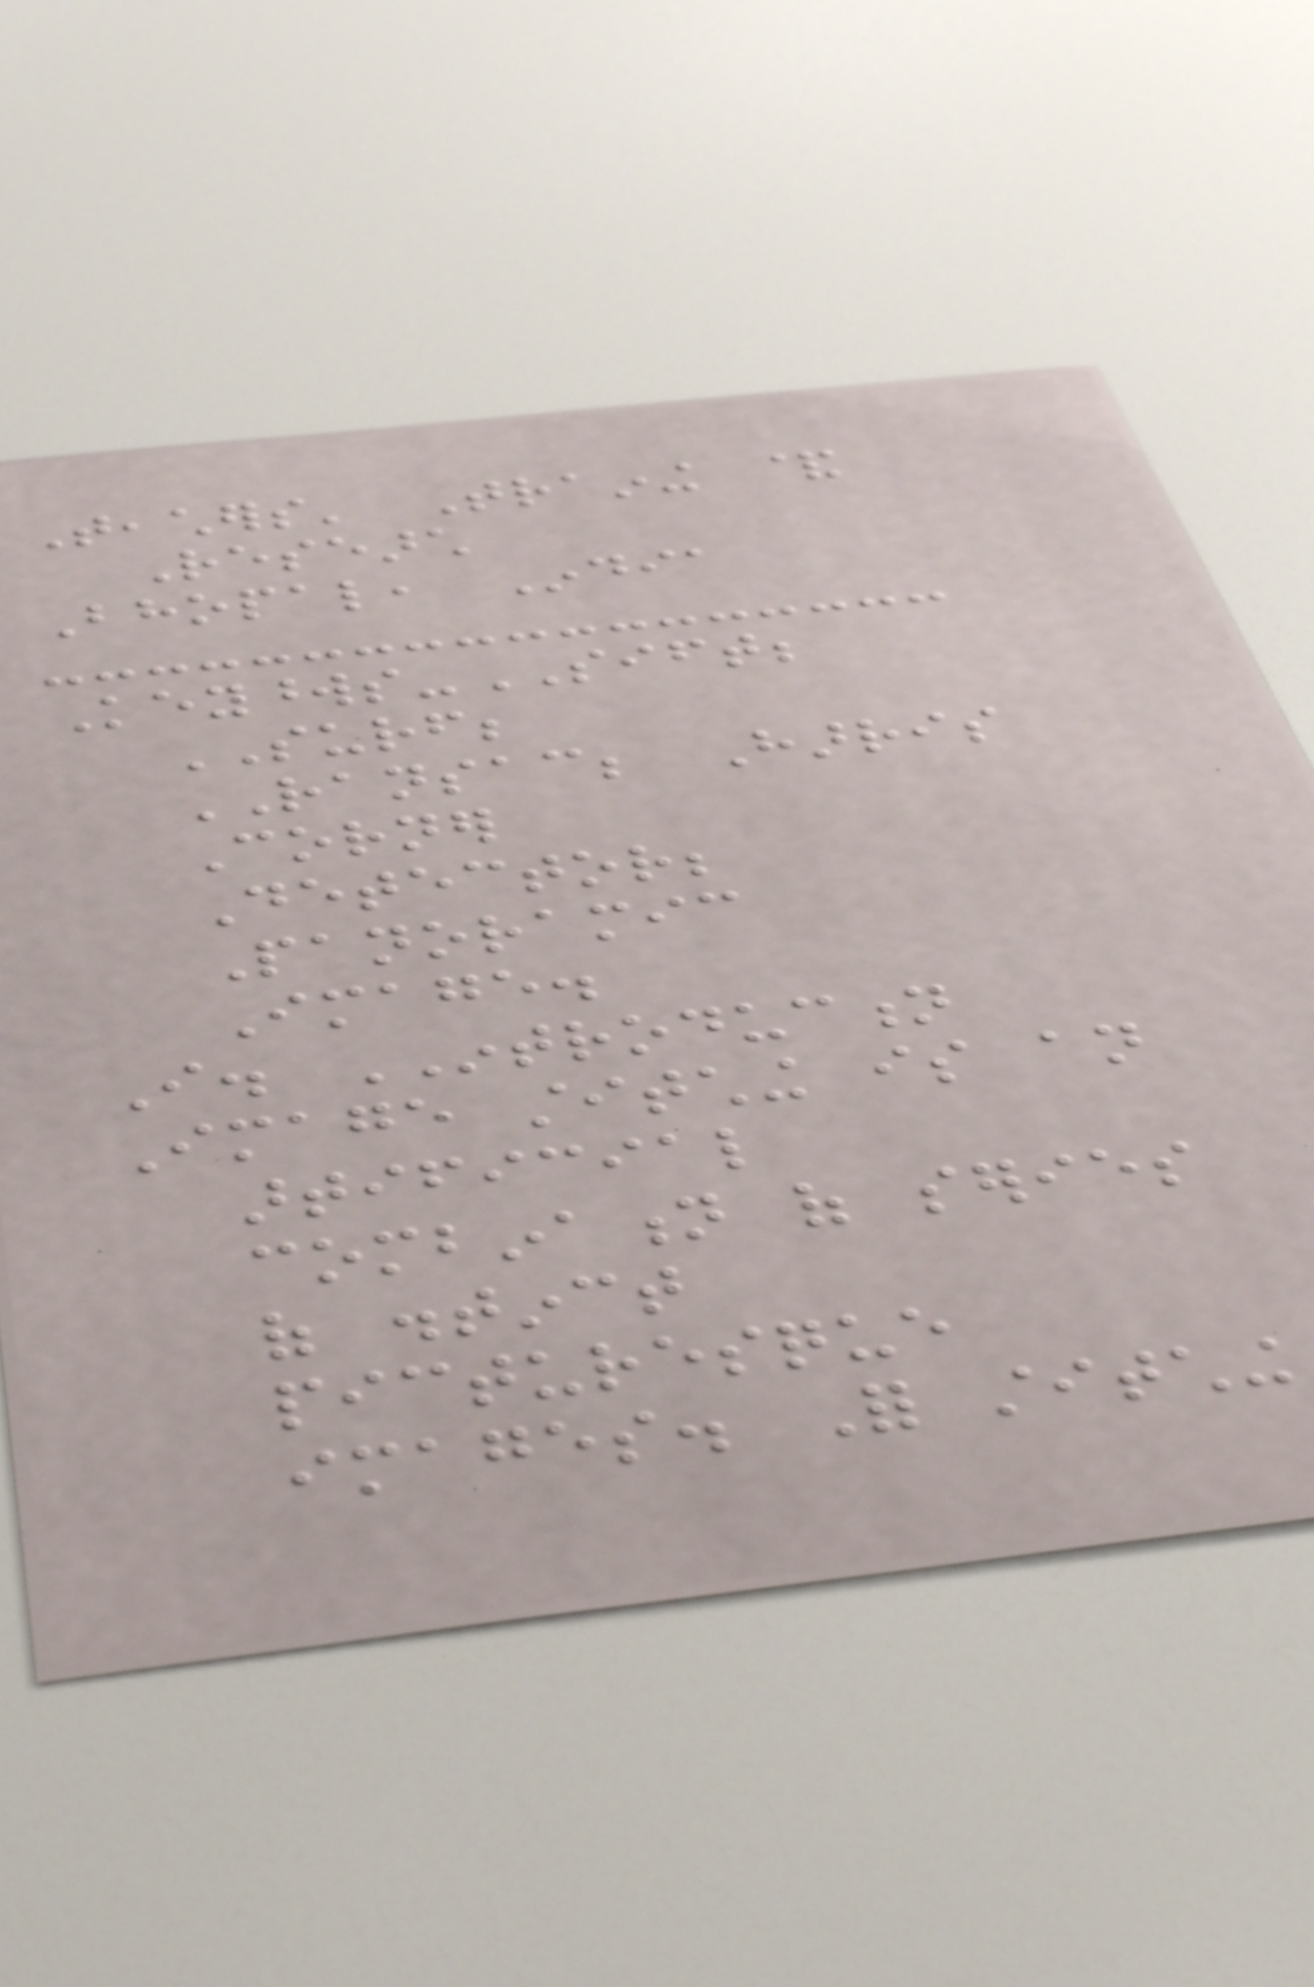Teachers' Training &
Research
Bhopal, India
Keywords-SIFT;
SURF;
RANSAC; Harris
Corner
Detector;
Panoramic
Image.
I. INTRODUCTION
Image stitching is an
artificial
combination of series
of distinct
picturesque
images. For stitching
